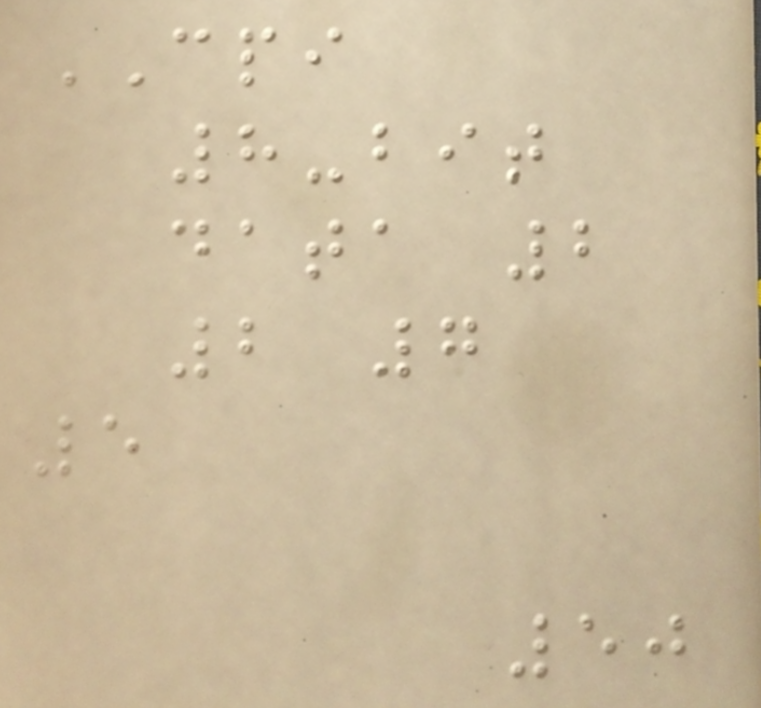CPI
8-bit
data 2
2 7
5
50
